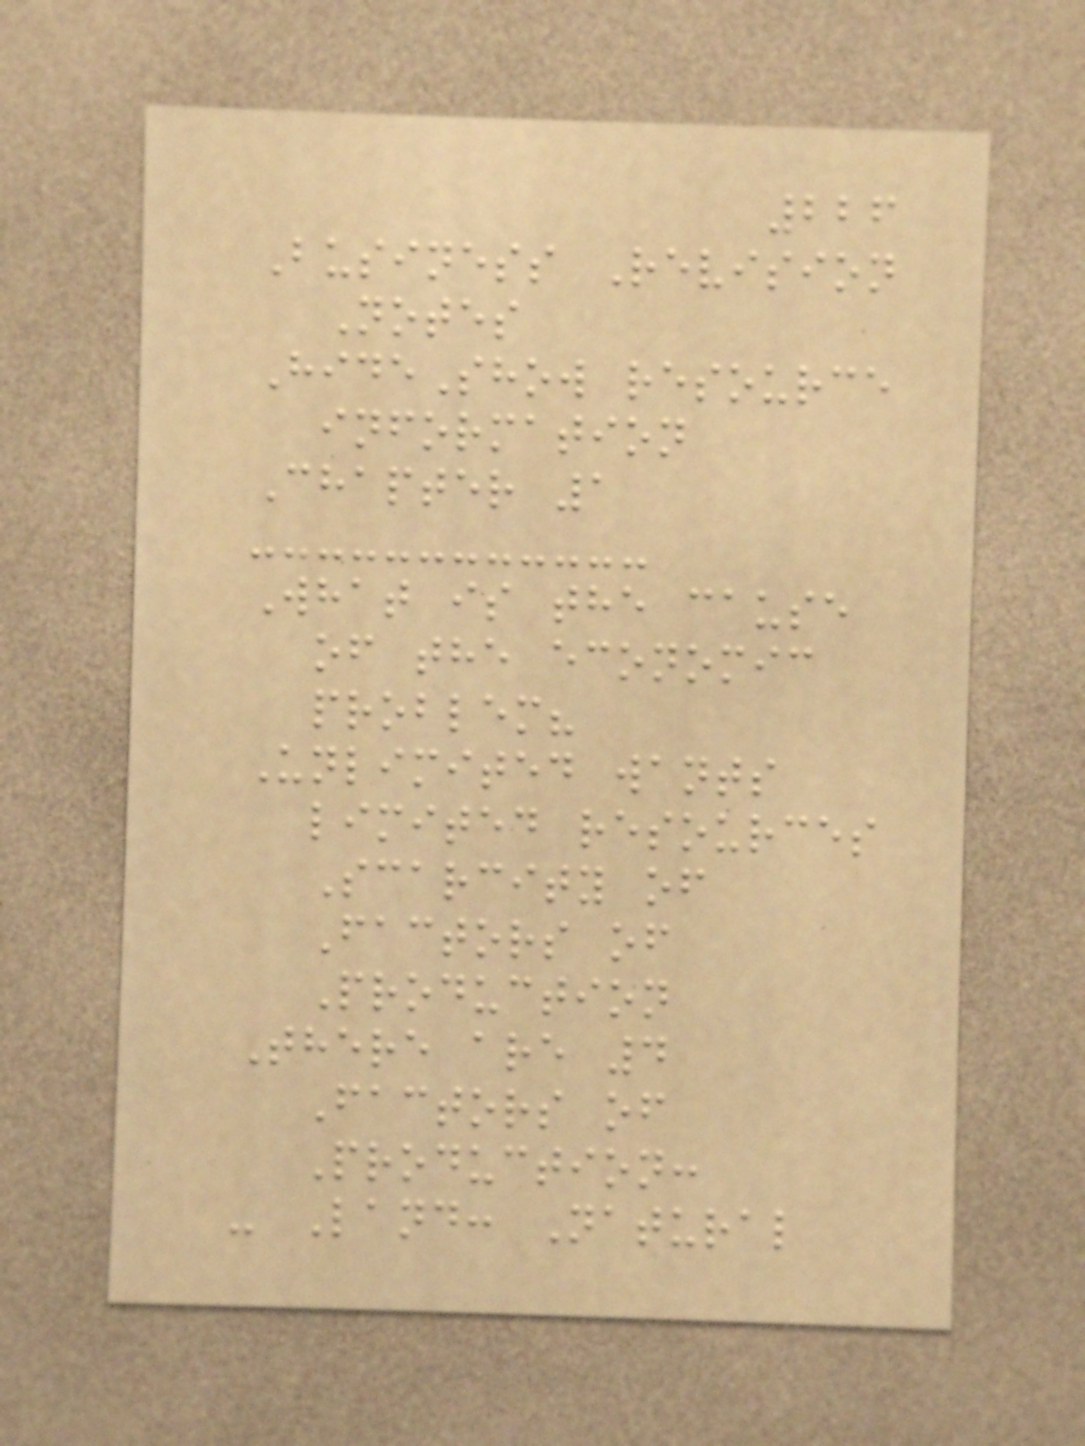226
Business Revision
Notes
HideShow resource
information
Chapter 1
What is the cause
of the economic
problem?
Unlimited wants
limited resources
Scarcity of
Factors of
Production
There are 4
Factors of
Production:
- Land: Natural
